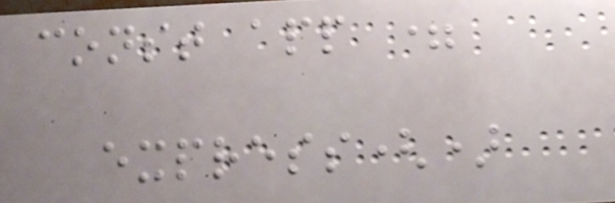const app =
express()
